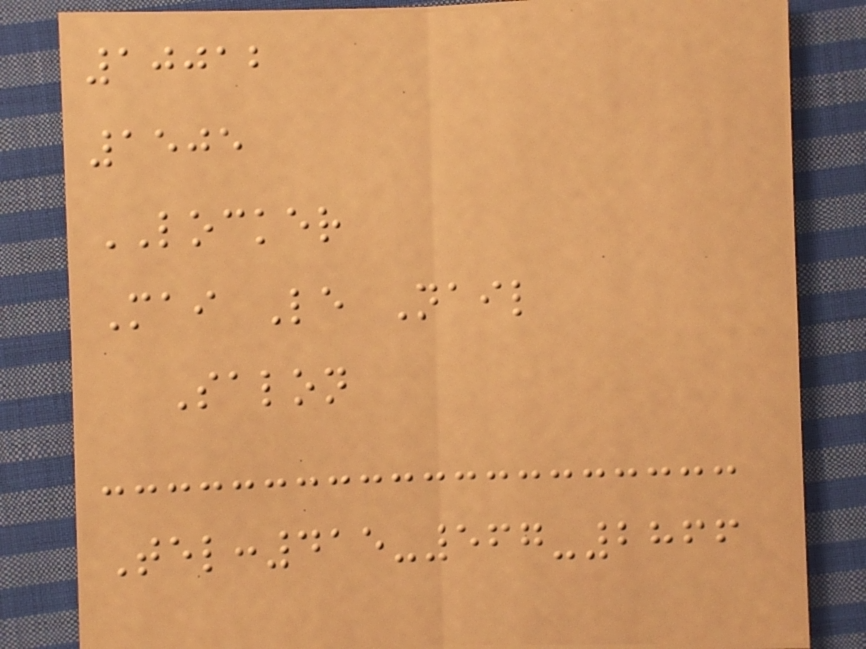10012
1505
LOCKER
Mai Le Nail
Salon
Tel:415-567-2866
